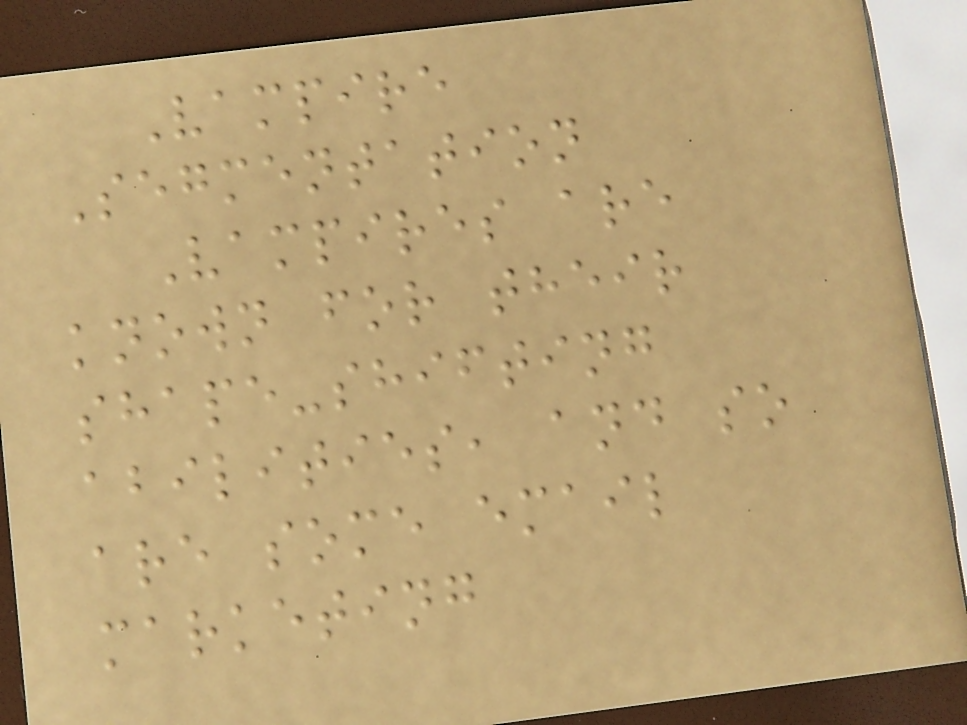Vampire
Segmentation
Vampires are
known for their
shape-shifting
abilities, and so
are some email
marketing
